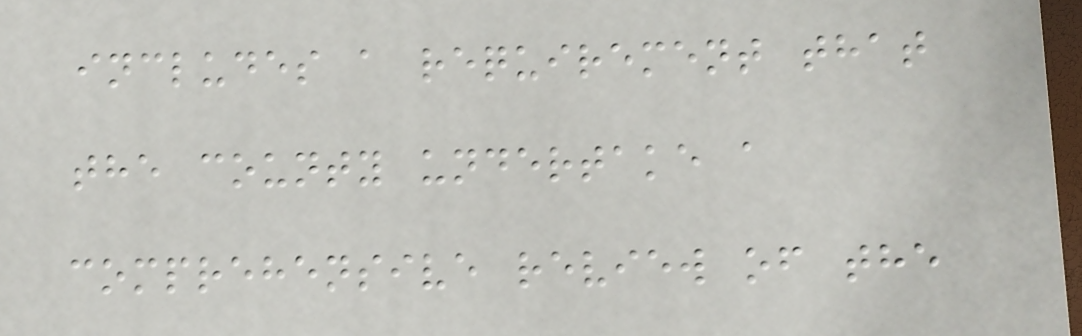includes a requirement that
the county undertake a
comprehensive review of the
